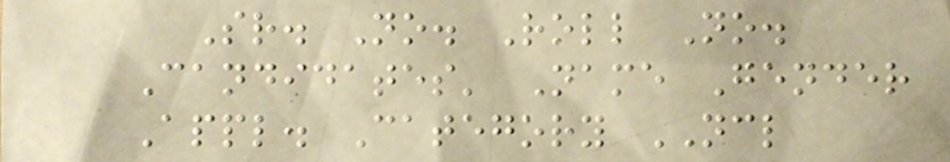Sr. No. Roll No.
Candidates' Name Gender
Appl. Category NCL
